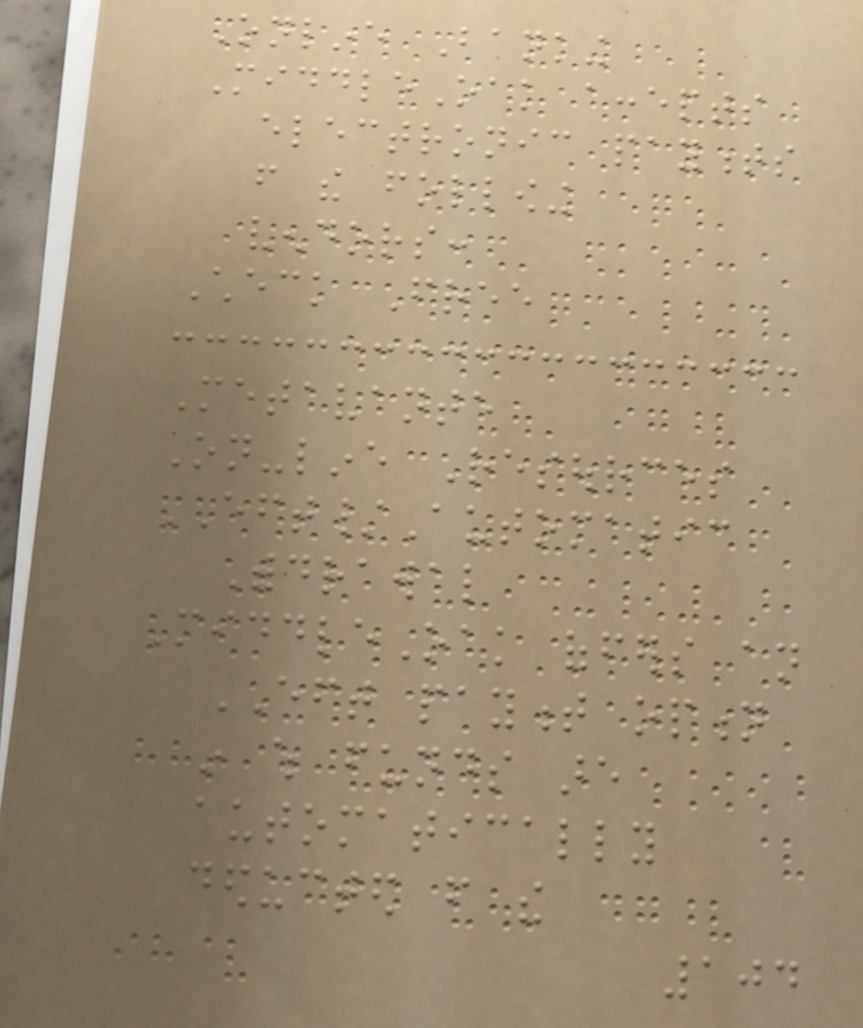Online Banking
MiddleOak accepts
electronic payments
from the following
vendors:
Check Free
Metavante
On-line Resources
EFT/Automatic
Withdrawal
MiddleOak offers an
EFT payment option
in which funds are
automatically
deducted from the
104
